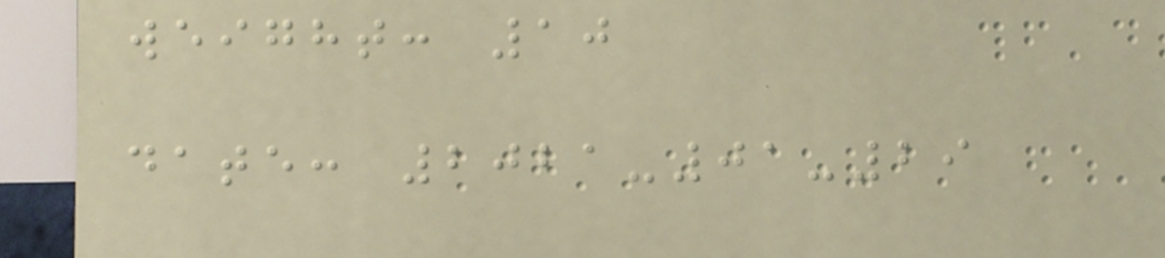weight: 10
date: 2021-01-29
